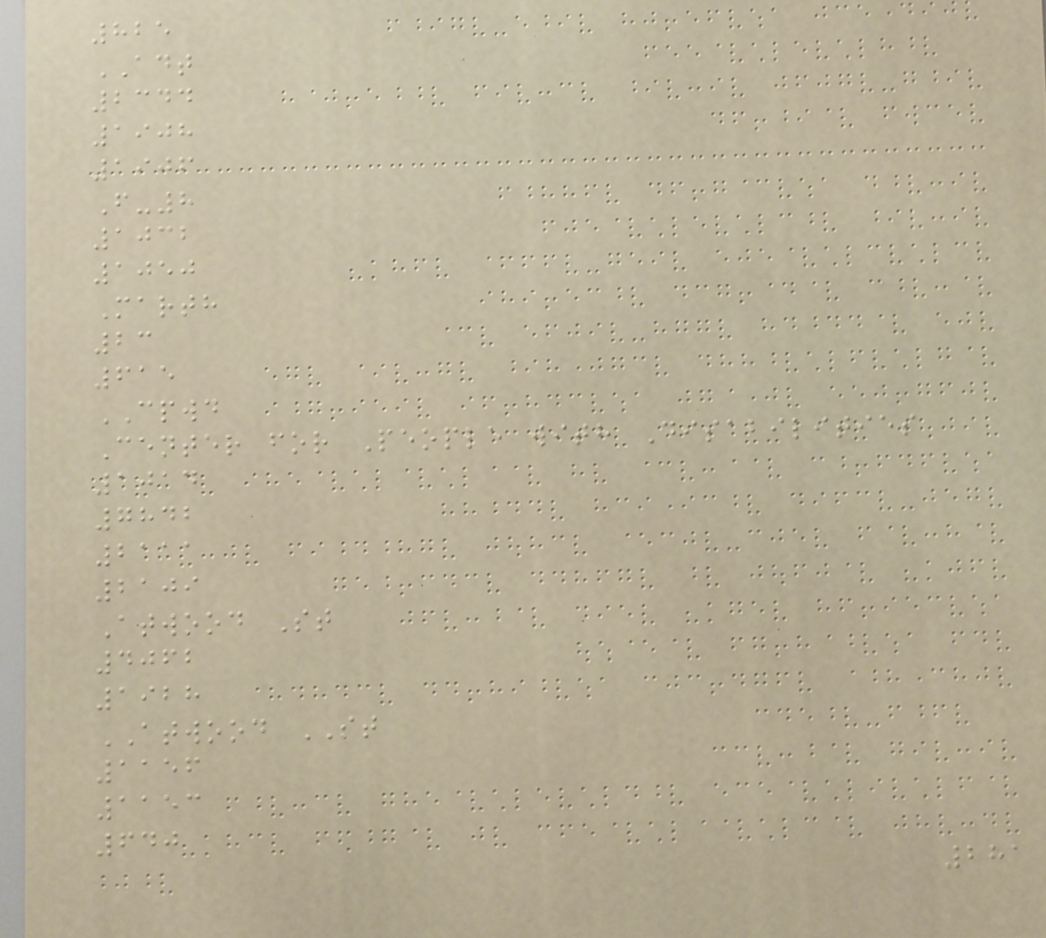825
ADT
2344
1908
1906
F-8
1032
1050
Marth
23
615
CPWD
Center for People with Disabilities
1014
7842
2111
2109
Atwood St
4062
1928
ATWOOD ST
1156
1153
640
281
